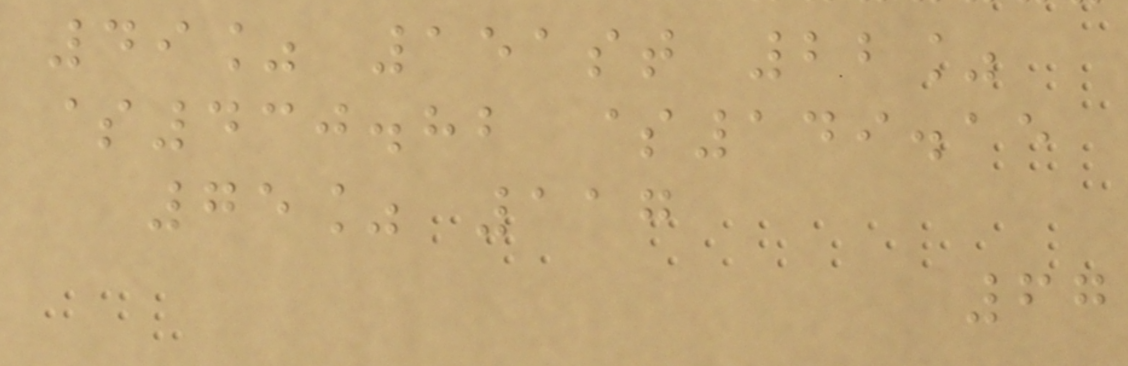49% 151st 22%
$430.82 $149.15
75% 117
67
